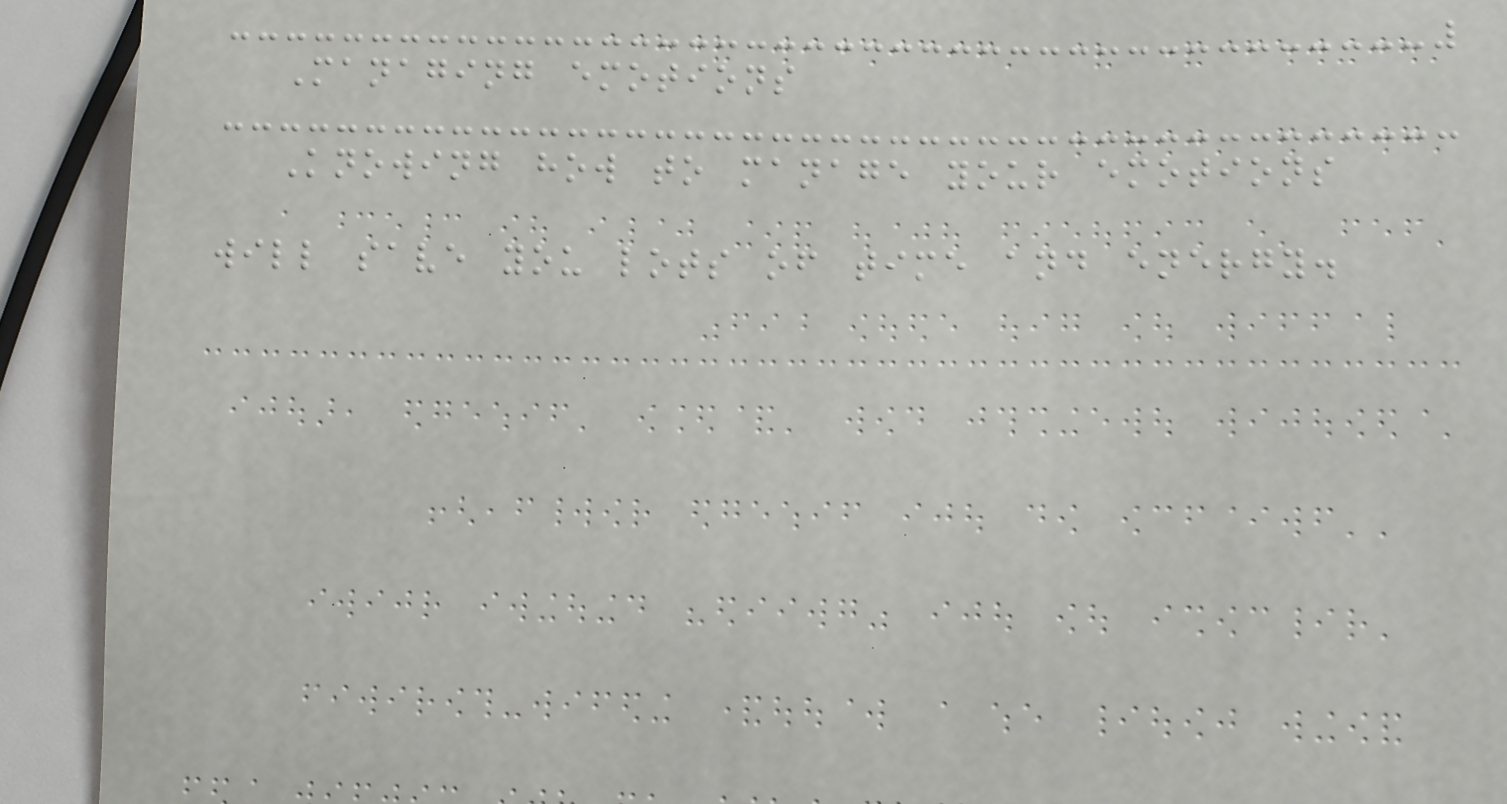Managing emotions
Knowing how to manage your emotions
will save you lots of time and energy.
